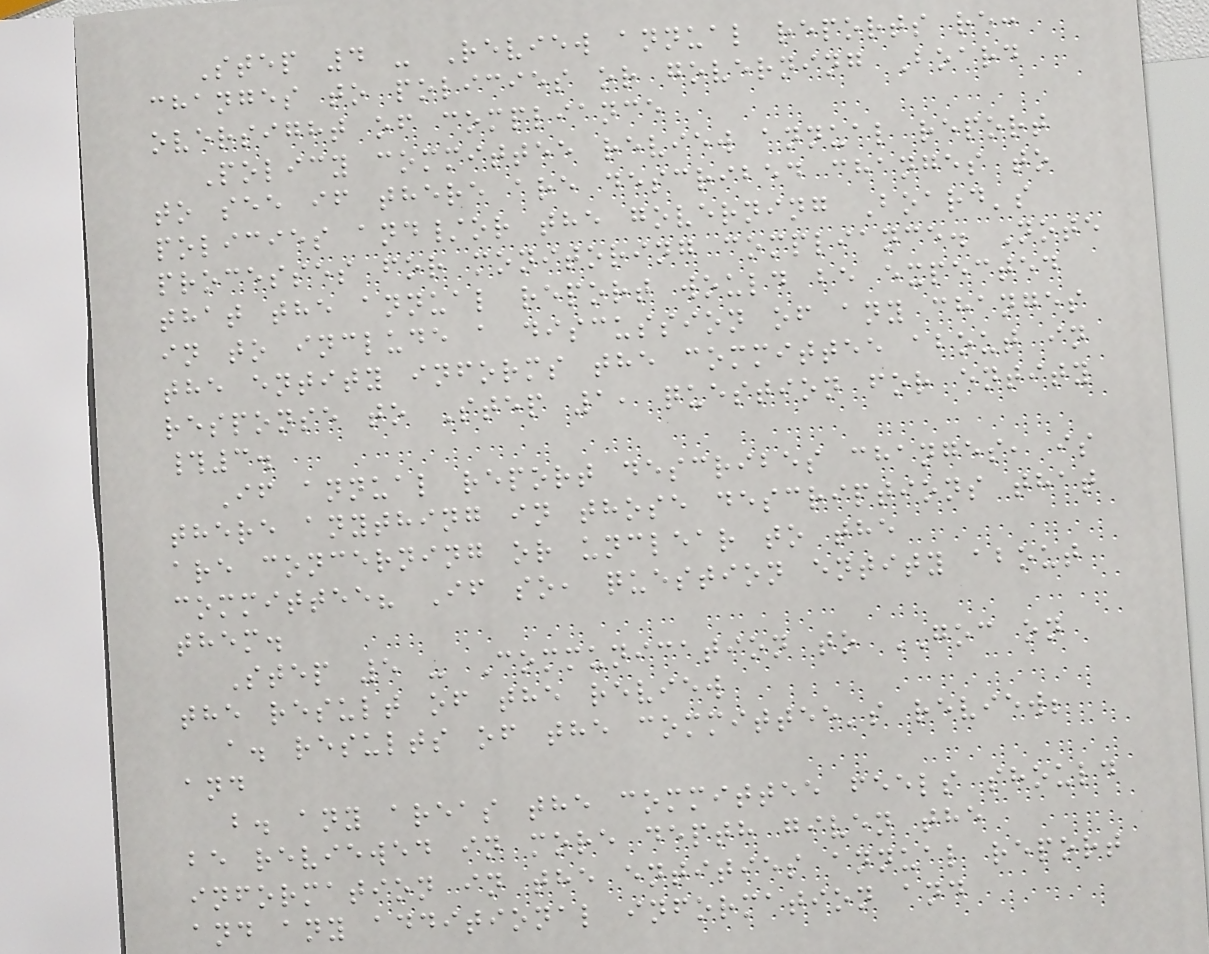Step 4 - Review annual reports re:
changes to policies or governing Board
oversight of compliance
Policy committee review annual report
to see if there are described changes to
policies and/or the governing Board's
processes for monitoring compliance. Note
that the annual report would be expected
in to include a discussion of any changes
the entity informs the committee about in
response to Step 1, question for entity
#3.
If annual report describes changes, is
there anything in those descriptions that
are concerning or unclear to the
committee? If so, question entity about
them.
Step 5 - Communication to GOC on
the result of the review
a. results of the committee's review;
and
b. any areas the committee feels should
be reviewed in more depth given the
information in the entities annual report
and any additional information and
